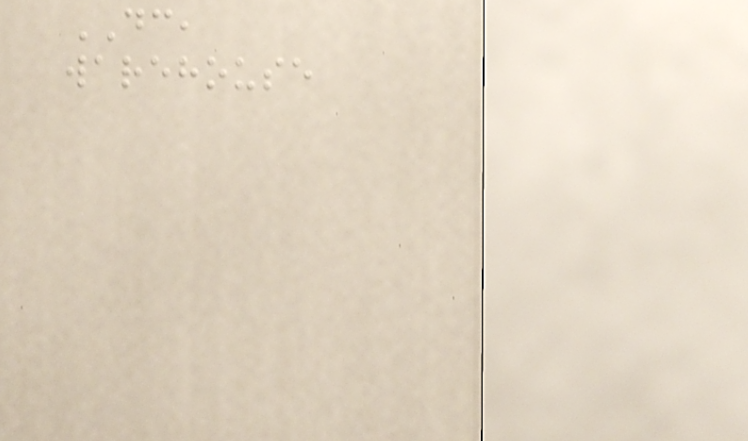DC,
warehouse
